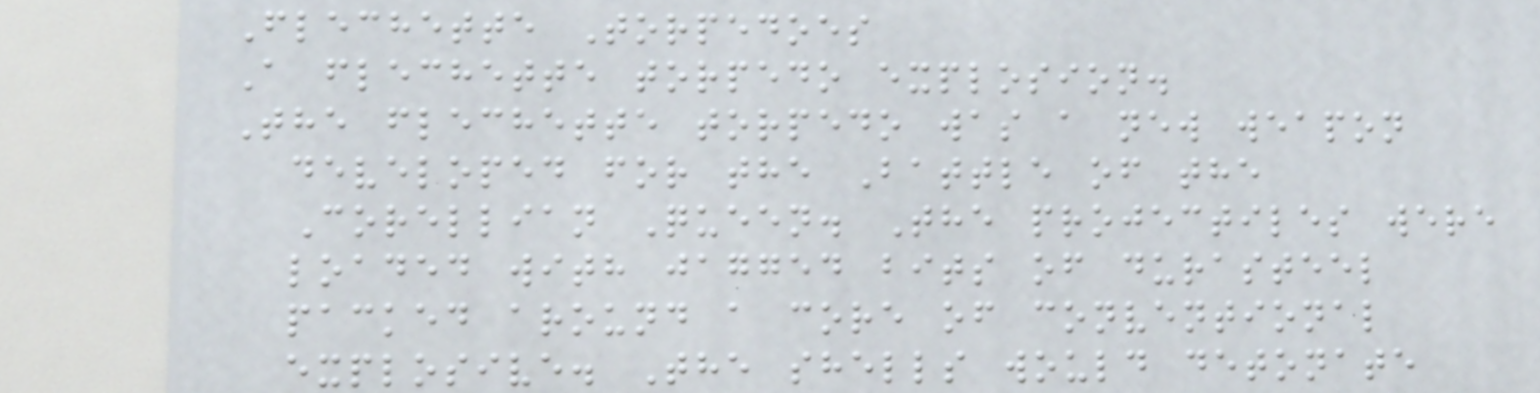Flechette Torpedoes
A flechette torpedo explosion.
The flechette torpedo was a new weapon
developed for the Battle of the
Corellian Queen. The projectiles were
loaded with jagged bits of durasteel
packed around a core of conventional
explosive. The shells would detonate
